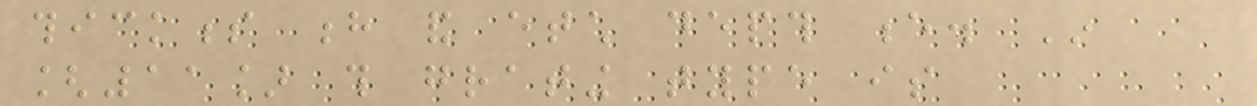thickness h and etch depth e. In
[11] this grating type is
